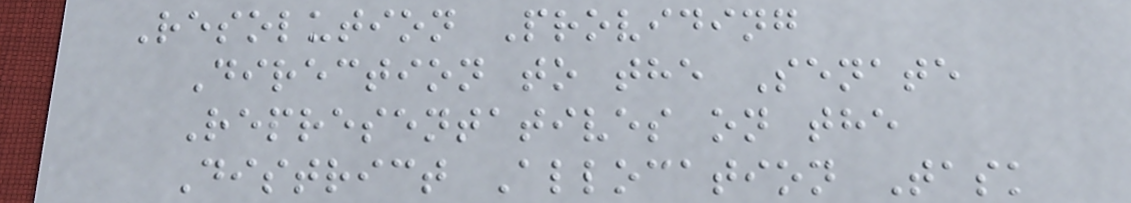Resolution Providing
Direction to the Senate
Representatives on the
District Allocation Task
